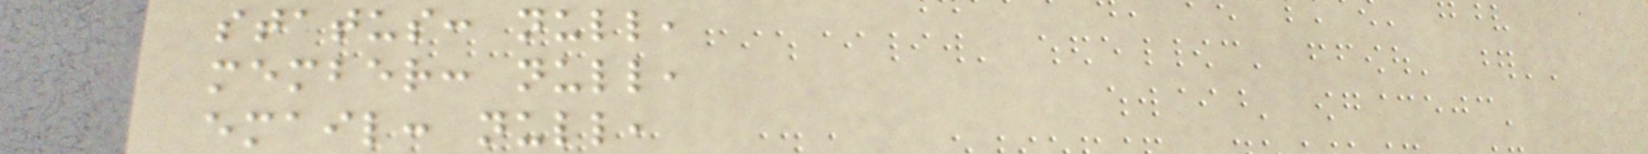status: null,
member: null,
email: null,
